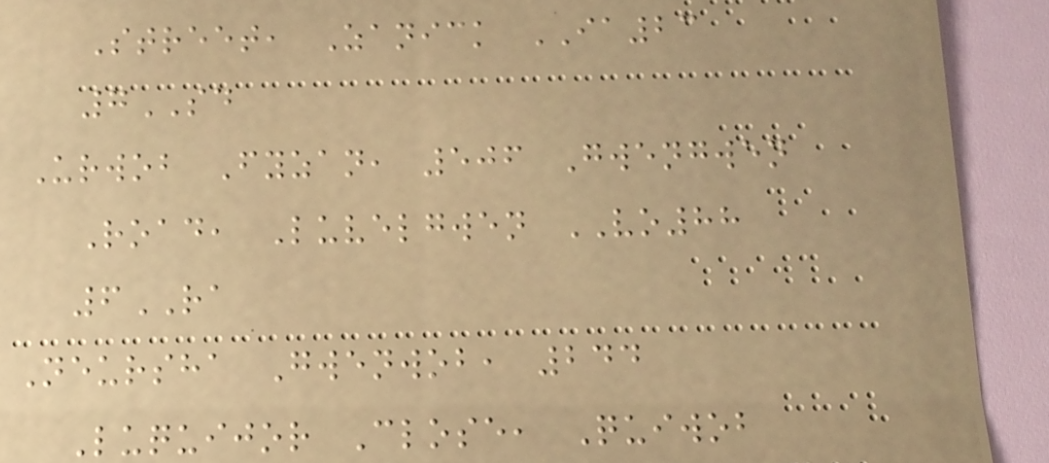Street, Zanick IA23
7SD
Urwob Fyzan, 506 Gwengwen
Road, Luvelgwen VO88
6RA
Neursha Gwenwob, 244
Luquijor Close, Quiwob
